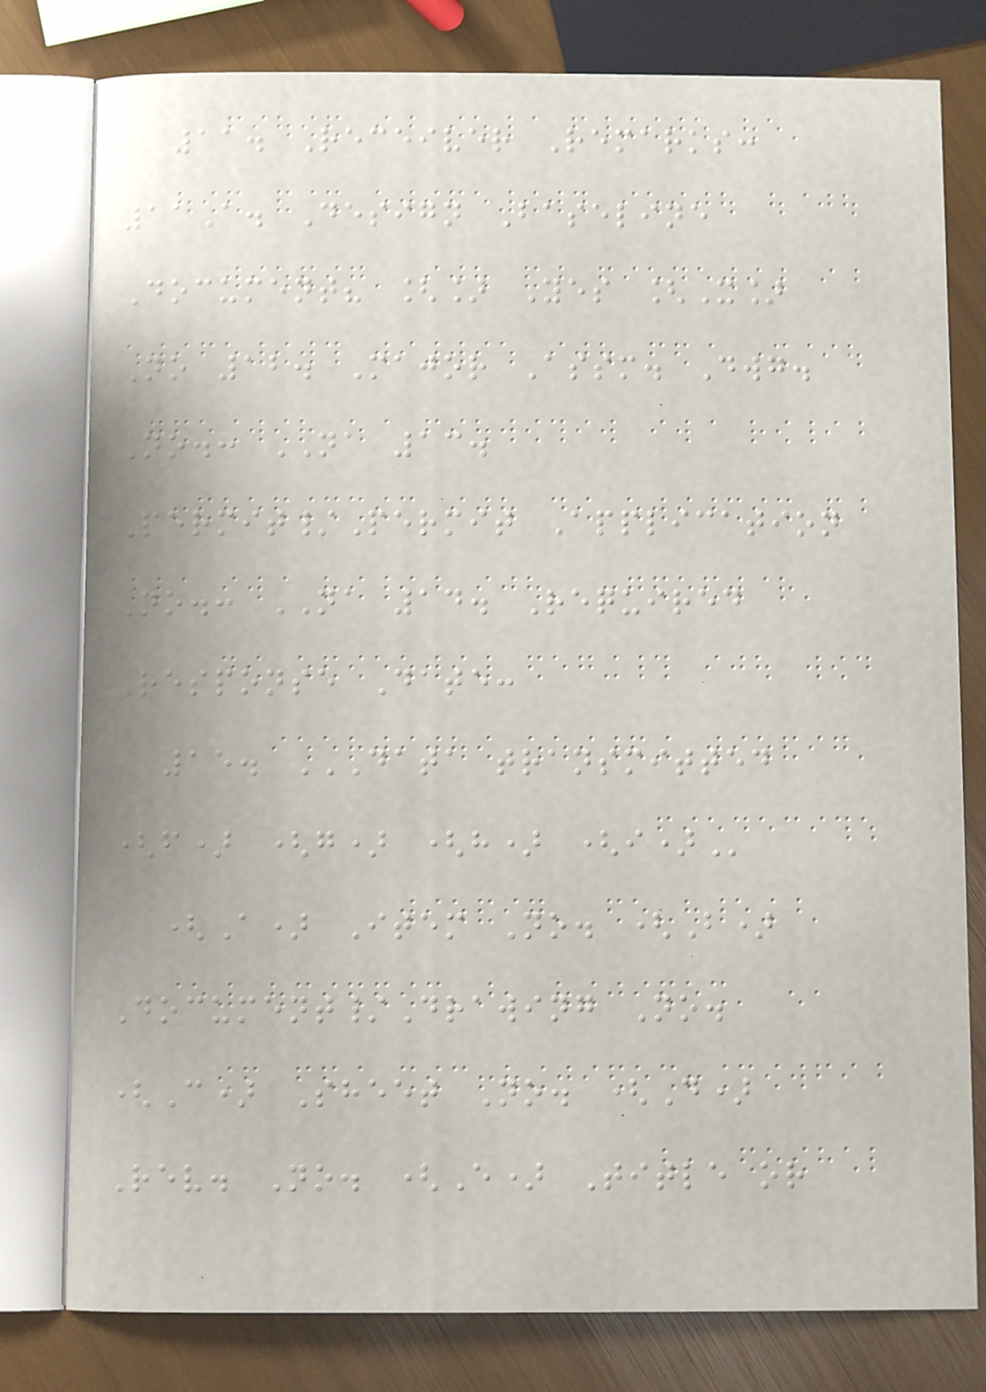11. Receiver Remarks:
11A. Design Baseline
Document? [] Yes [X]
No 12. Major Assm. Dwg.
No.: NA 13.
Permit/Permit Application
No.: NA 14. Required
Response Date:
15. DATA TRANSMITTED
(F) (G) (H) (I)
(A) Item No. (B)
Document/Drawing No.
(C) Sheet No. (D)
Rev. No. (E) Title or
